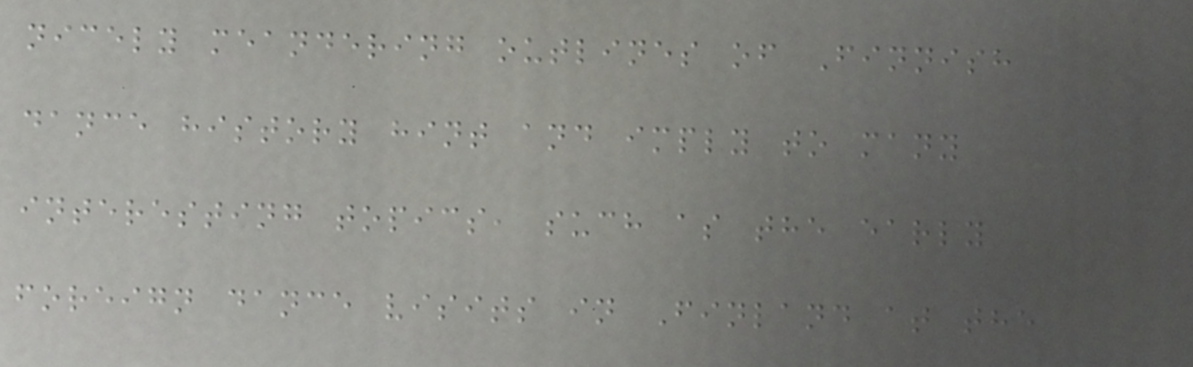nicely meandering outlines of Finnish
dance history hint and imply to many
interesting topics, such as the early
foreign dance visits in Finland at the
